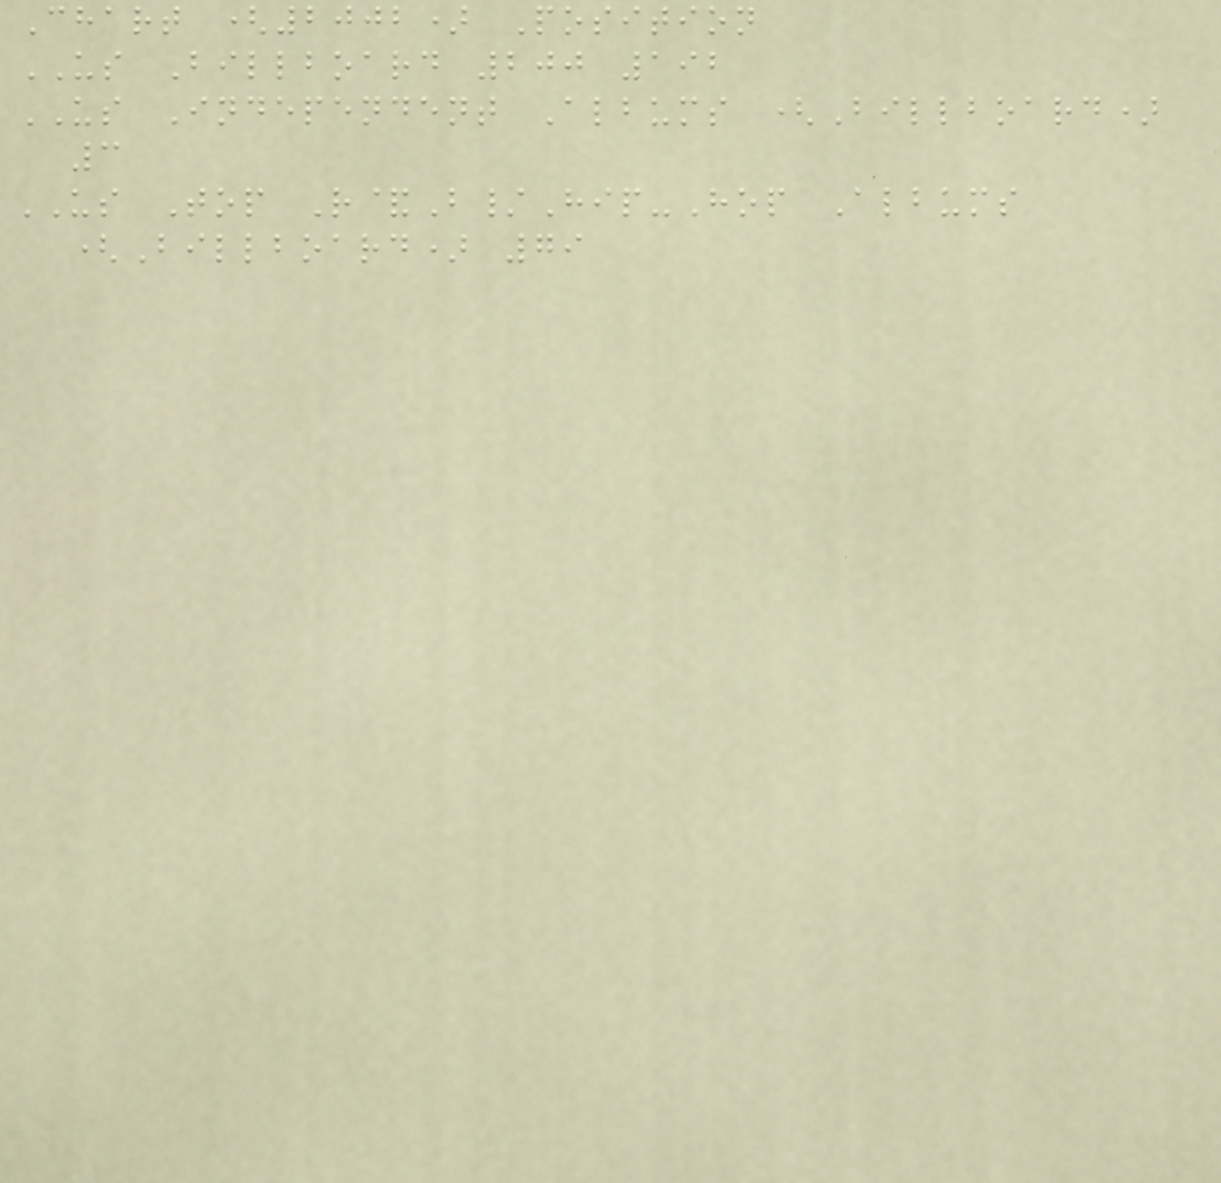Chart (2002) Position
US Billboard 200 192
US Independent Albums (Billboard)
3
US Top R&B/Hip-Hop Albums
(Billboard) 79
